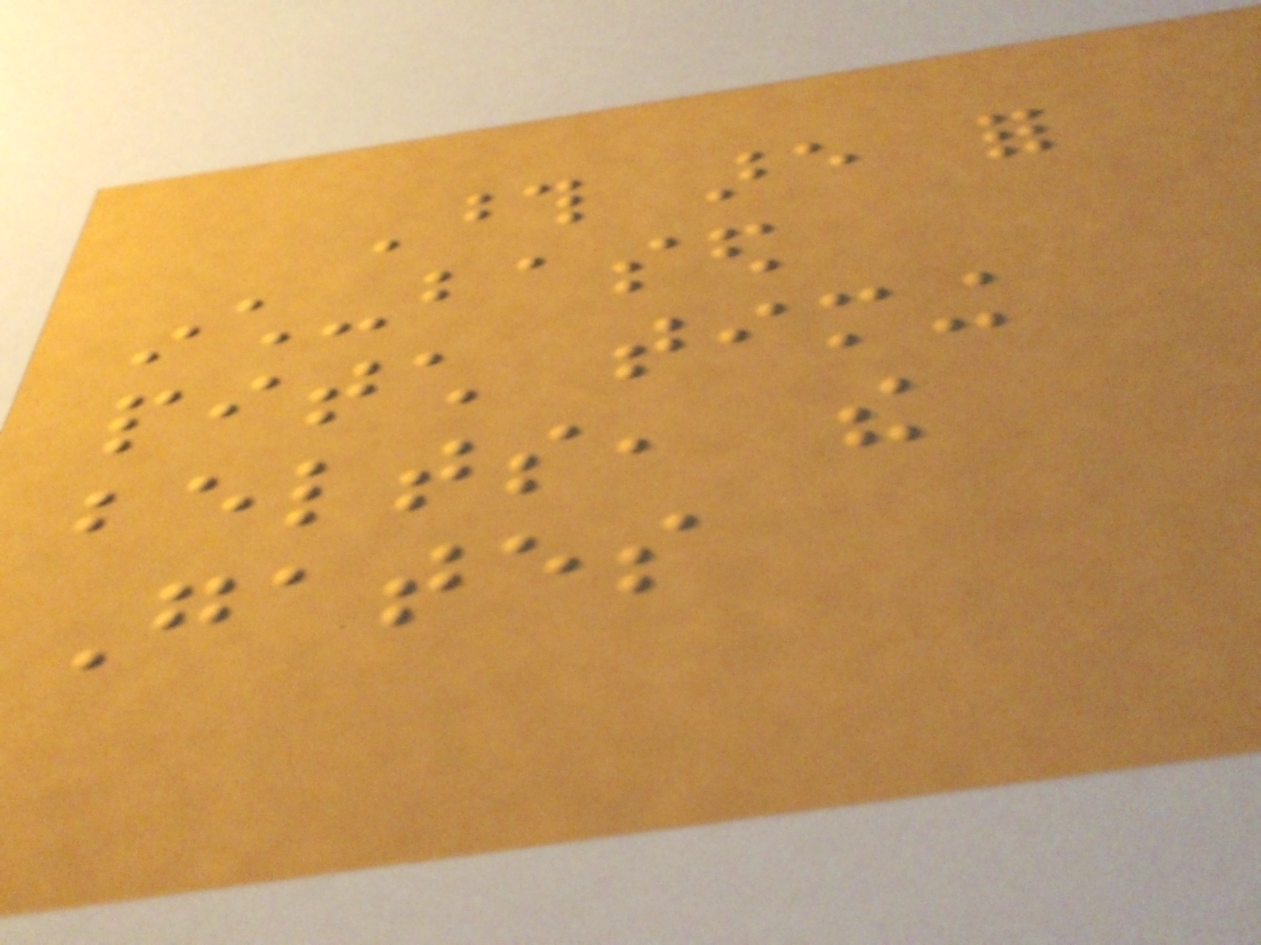Those are for
inch-based
pitch timing
belts, the
Gates
